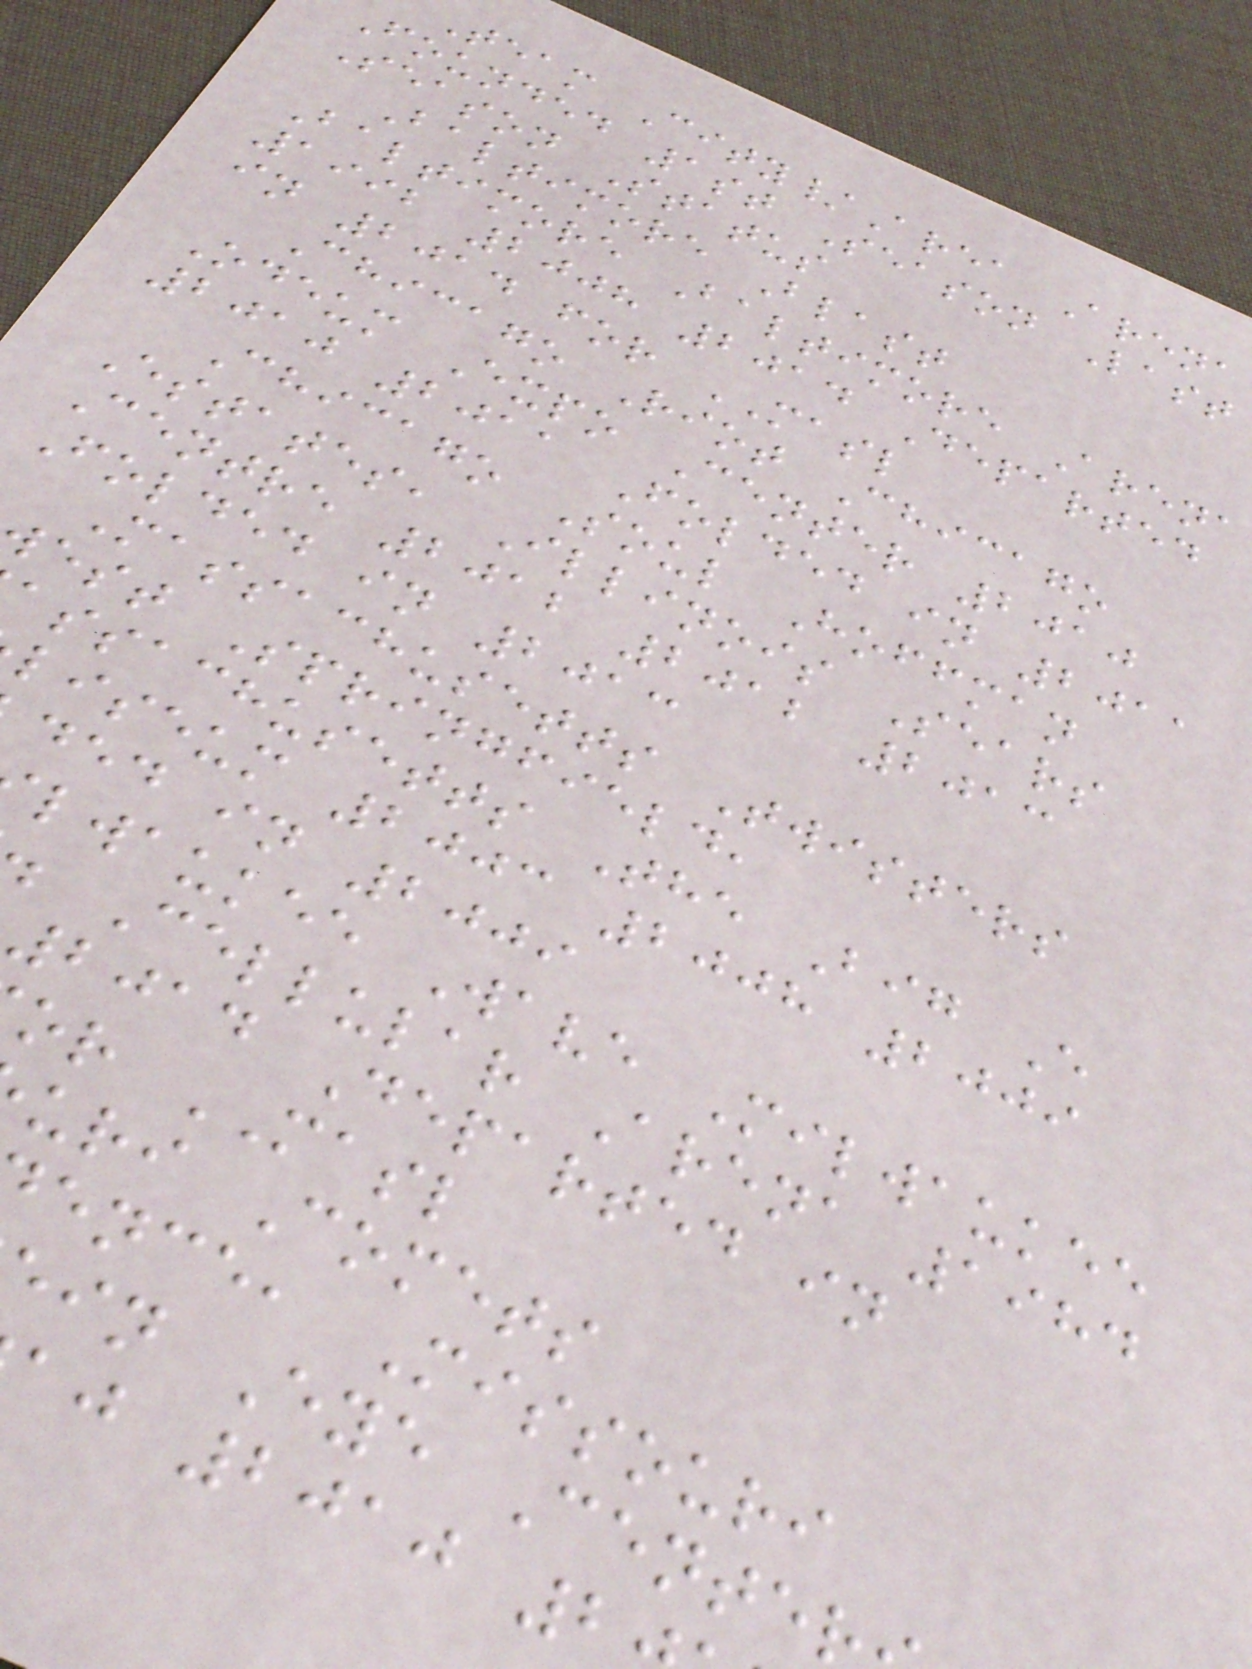Team City/Area Arena
Founded 1st Season Last
Season Status
Baltimore Blast
Baltimore Baltimore Arena
1992 2008 2014 Departed
in 2014 for MASL
Chicago Riot Chicago
Odeum Expo Center 2010
2010 2011 Folded in 2011
Chicago Soul Hoffman
Estates, Illinois Sears
Centre 2012 2012 2013
Folded in 2013
Massachusetts Twisters
est Springfield,
assachusetts The Big E
liseum 2003 2008 2009
ded in 2009
lwaukee Wave Milwaukee
Cellular Arena 1984
2014 Departed in
or MASL
uri Comets
ence, Missouri
in Eye Cente
aj 2010 2
